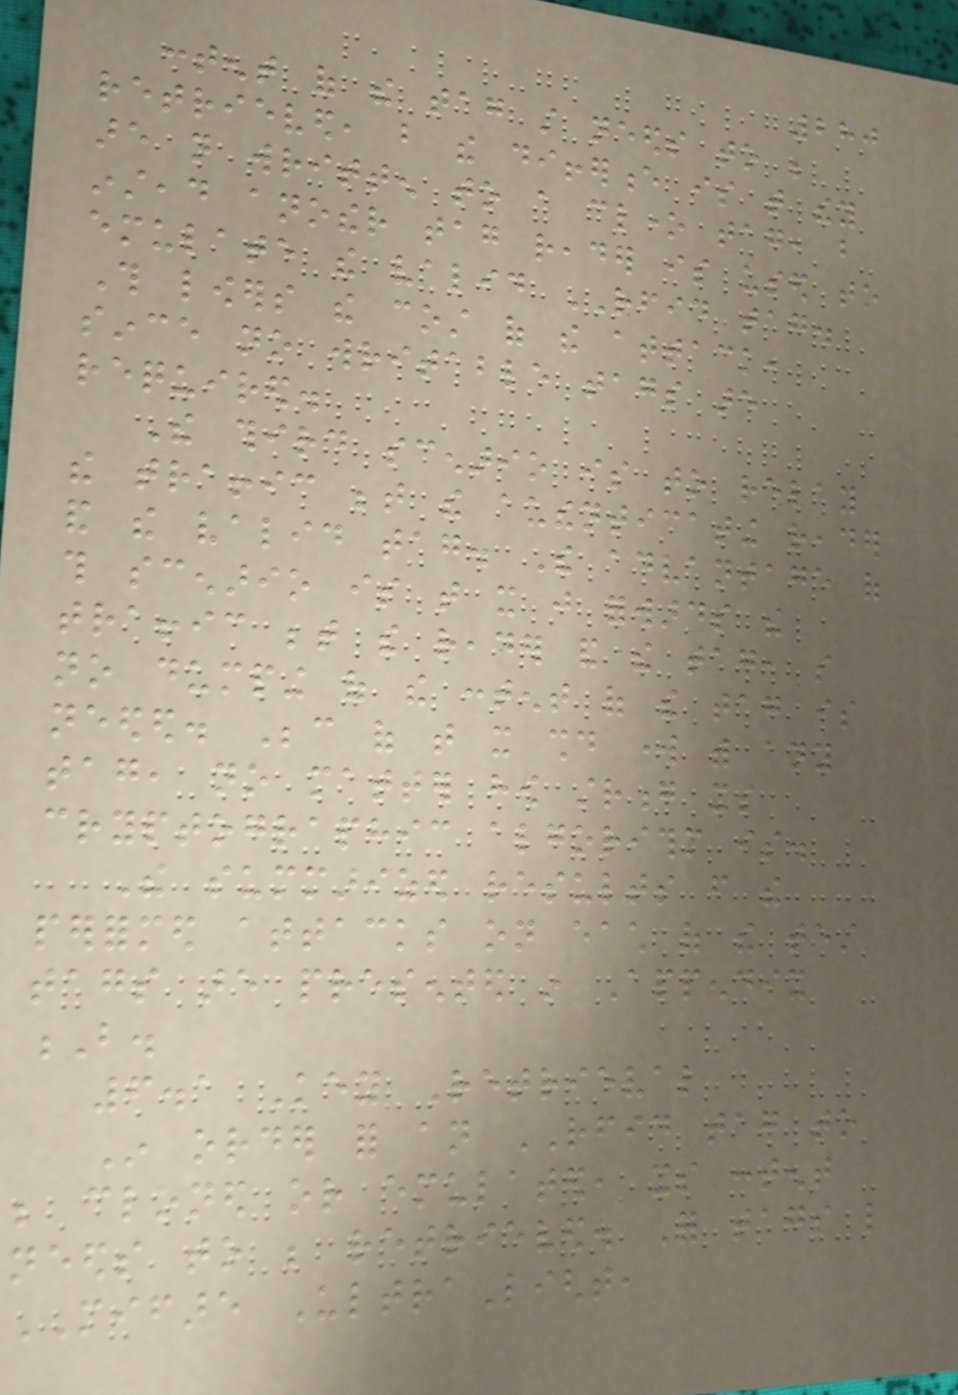280
content of the tag still needs to be
retrieved, but the difference is that they
are not written to a clone tag, but
instead another tag reader is used to
emulate the valid RFID tag.
This lowers the cost of the attack,
since no writable tags are
required.
The third scenario is to relay
the traffic between the authenticating reader
and the valid tag. The advantage of
this scenario is that it just forwards the
traffic between the reader and the tag, so
no dumping of the content of the tag is
needed. Because of that it should work with any
tag, no matter how strong its
cryptographic algorithm is.
The summarized results from the
performed attacks on each of the test
tags are presented in Appendix
B.
6.1 Key Retrieval
In order for an RFID tag to
be cloned or emulated, its content
needs to be retrieved. For tags like
MIFARE UltraLight,
